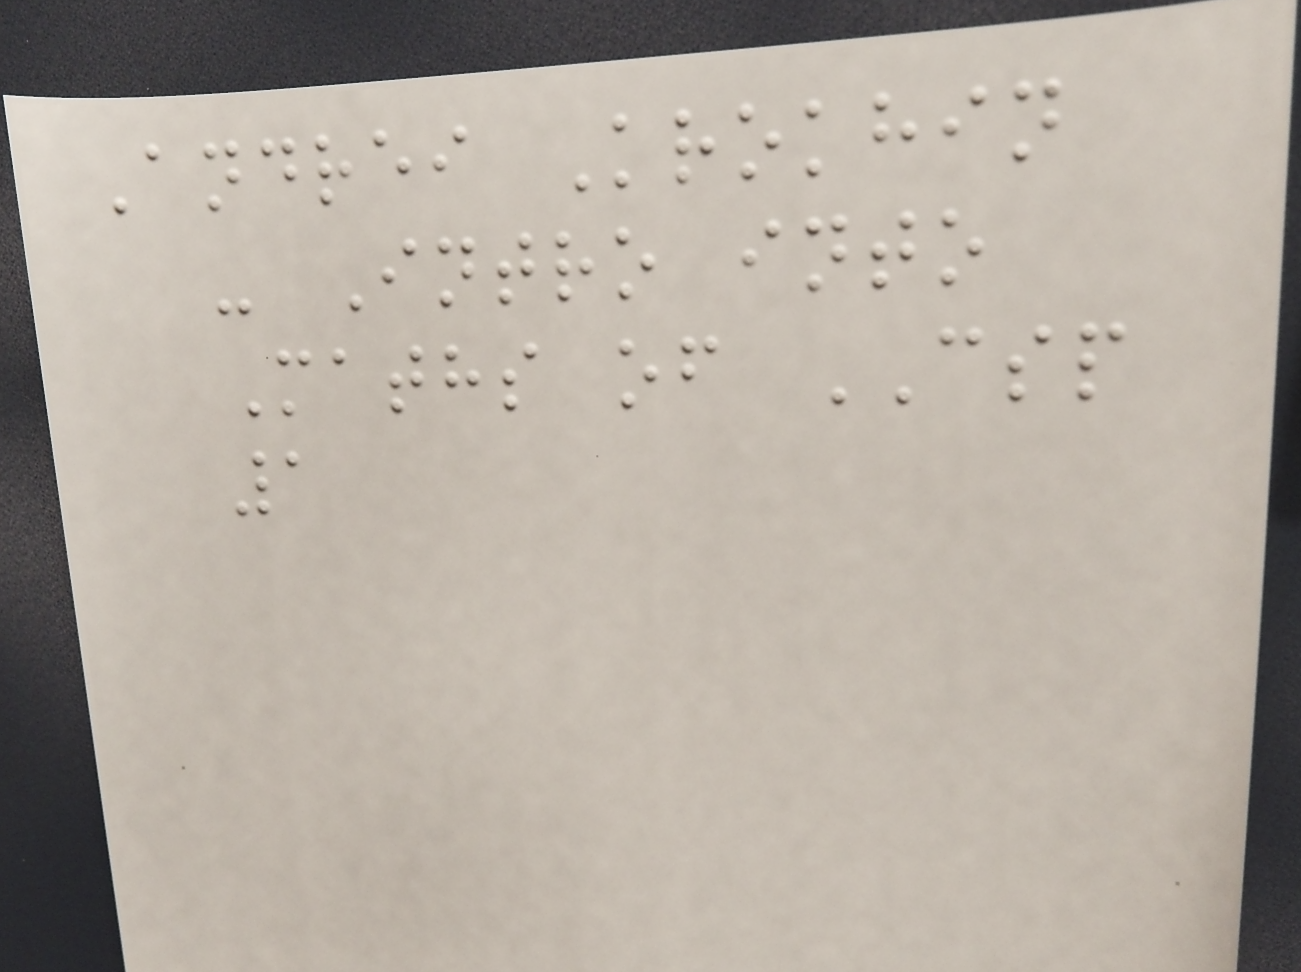Andrei Krokhin
- Intro into
Maths of CSP
1
